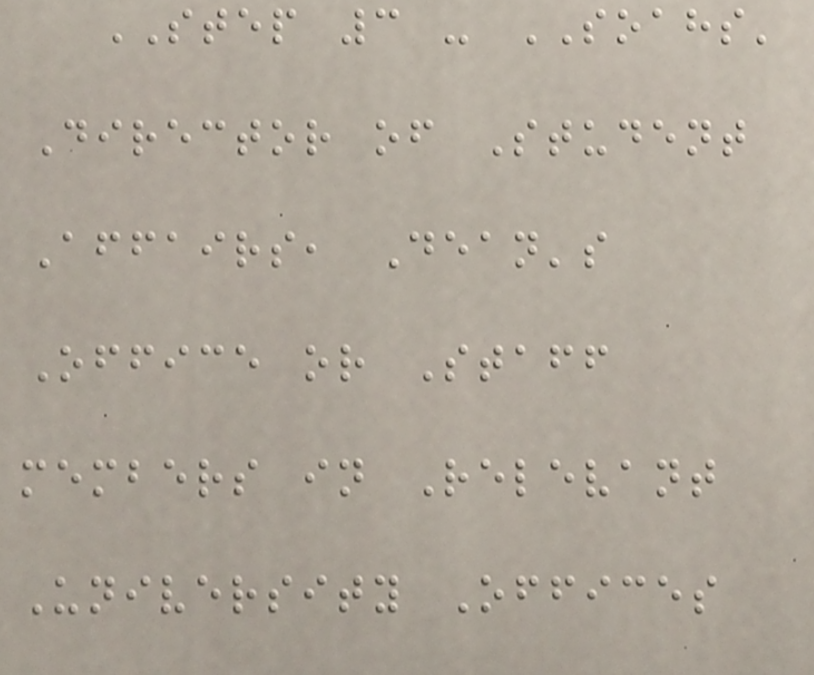STEP 3 - SOAHS'
Director of Student
Affairs, Dean's
Office or Staff
members in Relevant
University Offices
